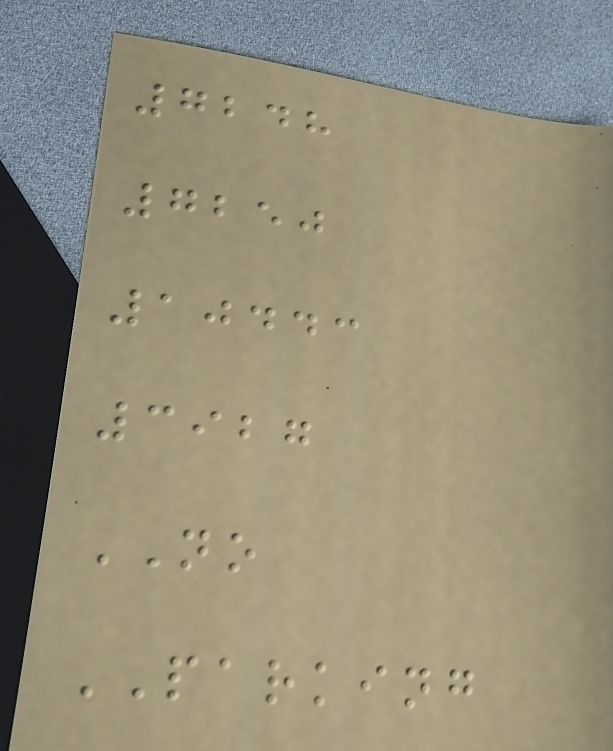7248
7250
10443
3927
NO
PARKING
